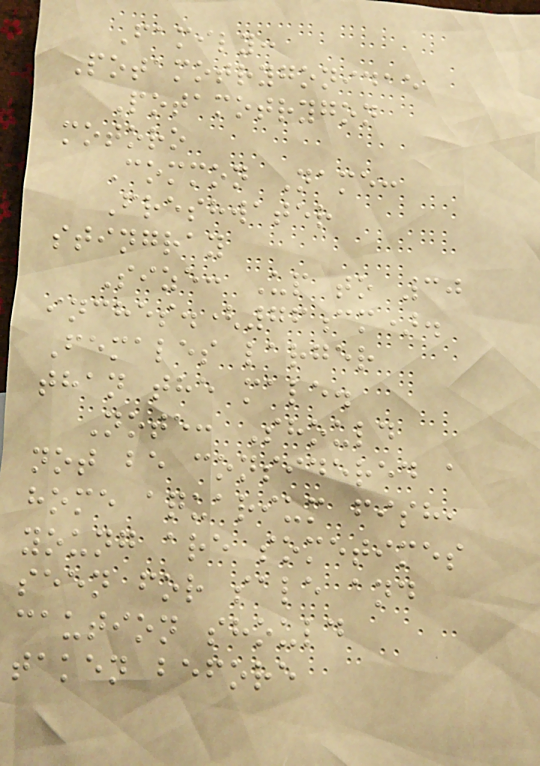Family:
Potamotrygonidae
Potamotrygon
motoro
Common Name:
Freshwater
stingray
Size: Up to 30
inches.(76cm).
Females larger
than the male.
Note: Should
not be considered a
home aquarium fish,
young are sometimes
seen for sale and
caution should
taken before
